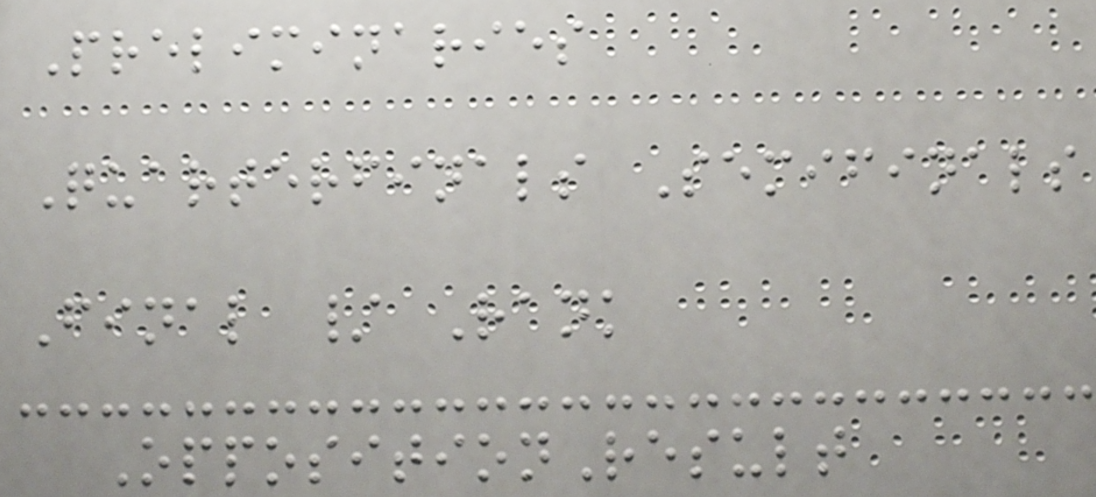Preliminaries
Quarterfinals Semifinals
Final / Rank
OppositionResult
